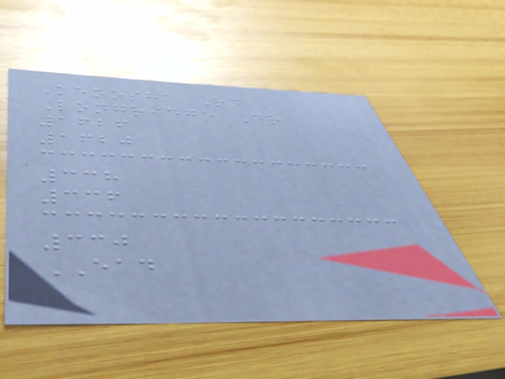Kenosha Rd
Longridge Dr
1626
1620
338
336
330
EAD
